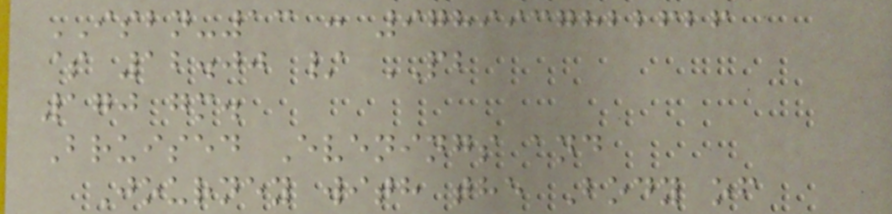ISBN-13 : 9789937822626
$ 12.00 / PB
170 gm.
Bruised Evenings and
Journey with the Body of
